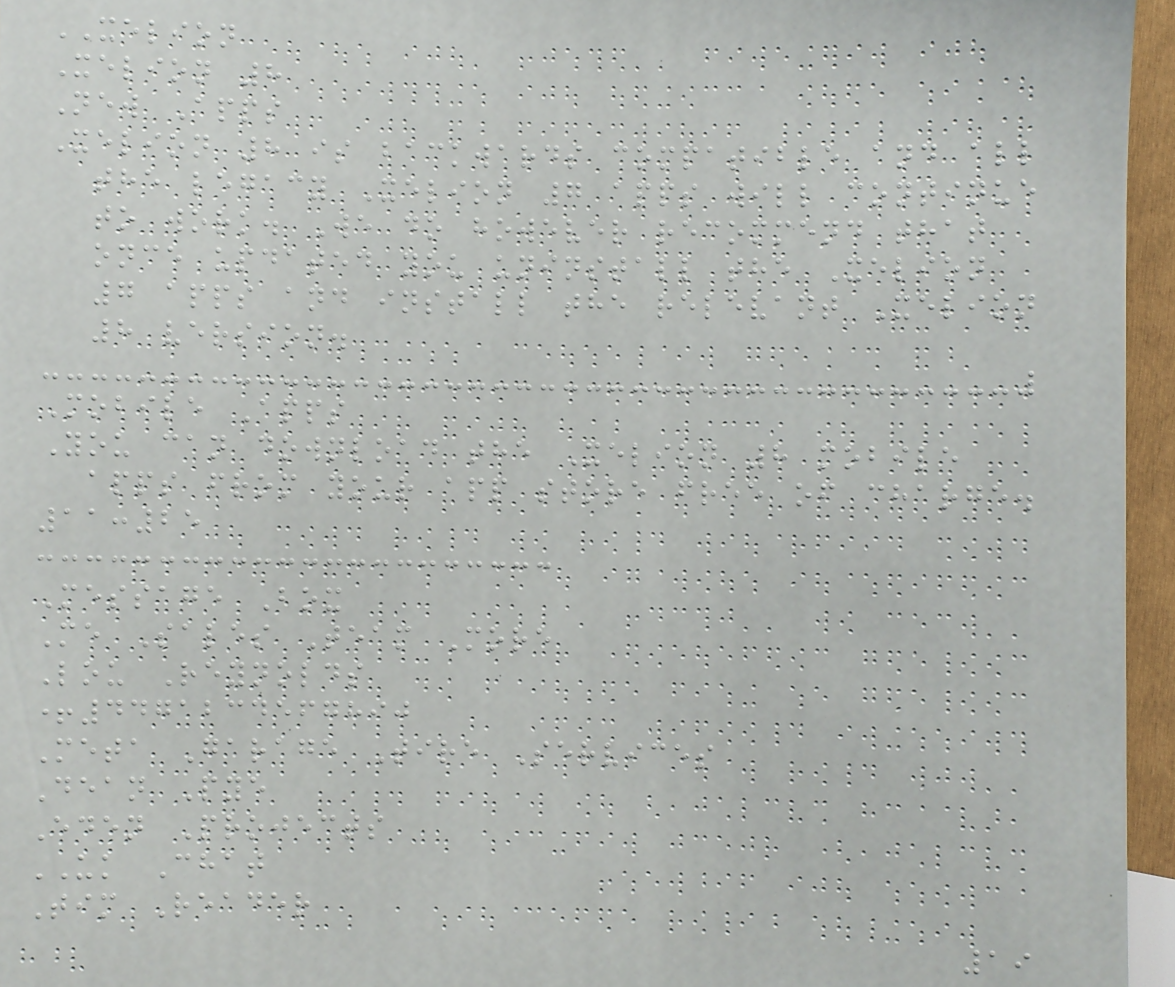XELION
Xelion 8
New Apps
Xelion 8 is backwards compatible and all
the legacy Xelion 7 apps will continue
to work. We do however recommend that
once updated you uninstall the Xelion
7 apps and install the relevant Xelion
8 version.
Mobile Apps
You can download the Xelion 8 mobile
apps from your app store free of charge.
11:25
Message Box
Me Sales Team More
Lou Reynolds
+4471234567890
Meta Garage Tire Services
Dean Pye
Eden Projects
UK Chat
Tim Reader
19
